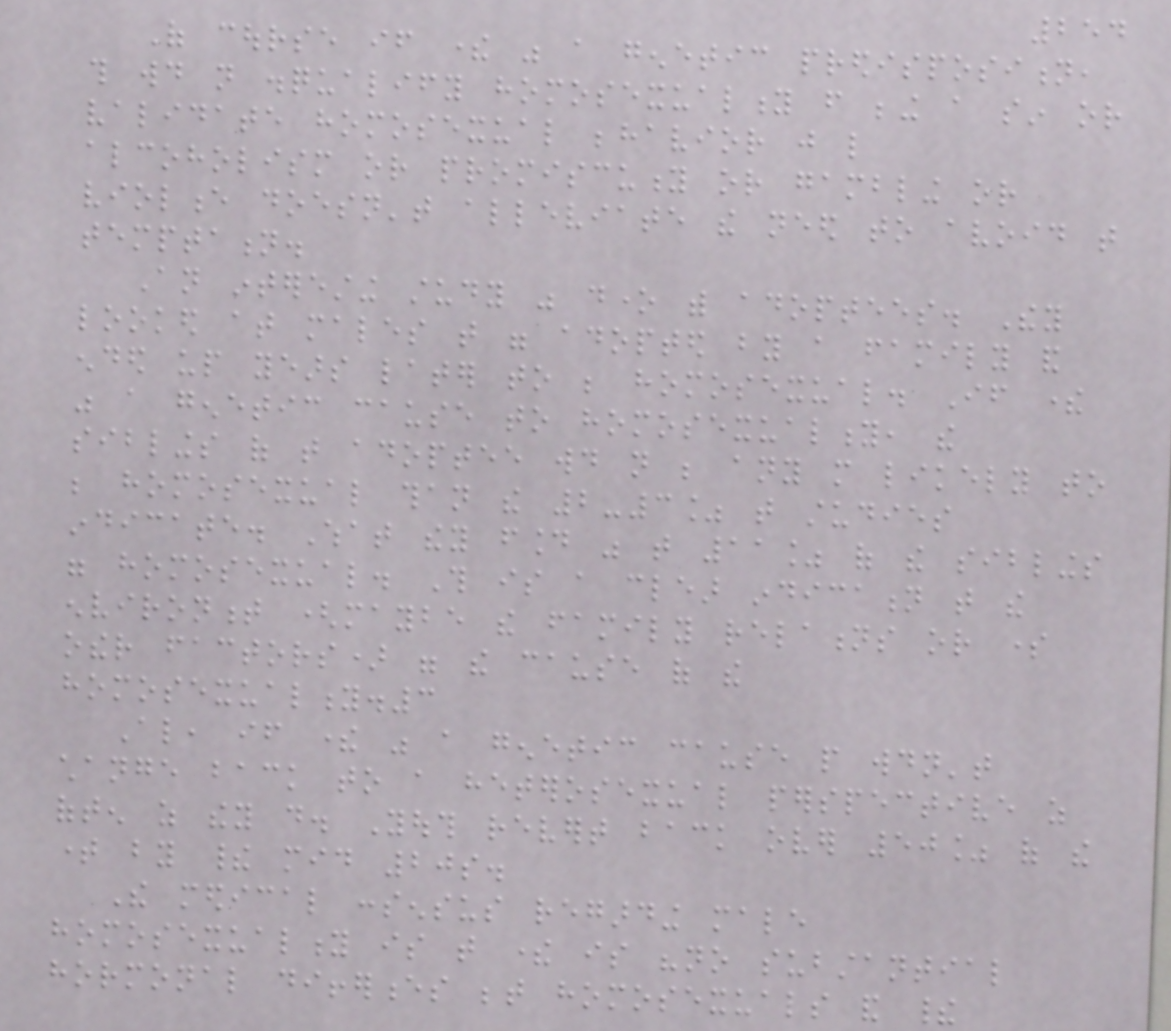254
Of course if there was a genetic predisposition,
this would not disqualify homosexuality from being a sin or
validate homosexual behavior just like
alcoholism or promiscuity or gambling or
violence doesn't alleviate the need to avoid that
temptation.
An interesting study was done with adoptees. They
looked at males that were adopted by a family and
ended up years later to be homosexual. If there
was a genetic cause to homosexuality, the
siblings of that adoptee would not be any more likely to
be homosexual than the 2-3% that studies
indicate. What they found was that 11% of the siblings
were homosexual. This is a clear indication that the
environment (maybe the family relations or some
other factors) were the cause of the
homosexuality.3
Also, if there was a genetic cause people wouldn't
change back to a heterosexual perspective as
often as they do. Youth revert back over 50% of the
time by their mid 20s.
The medical consensus regarding male
homosexuality is that there is "no substantial
hormonal differences between homosexuals and their
